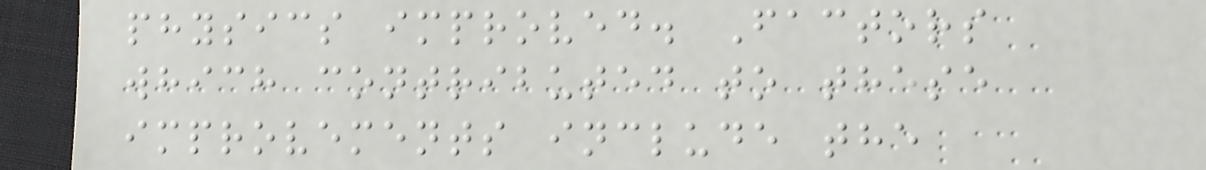physics improved. Factors
which contributed to these
improvements include the
